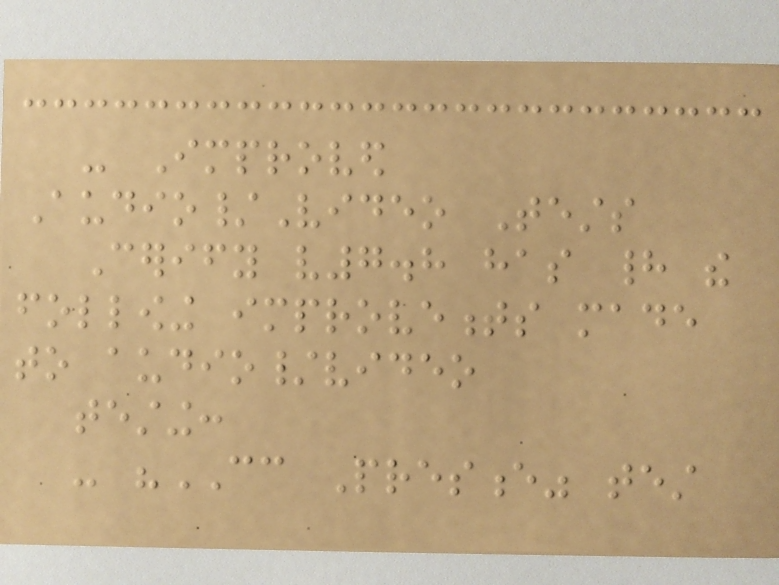- Improved
Audio/Video Tests
Cerify v7.8 has had the
following improvements made
to audio/video
testing:
- "CC Presence" test
